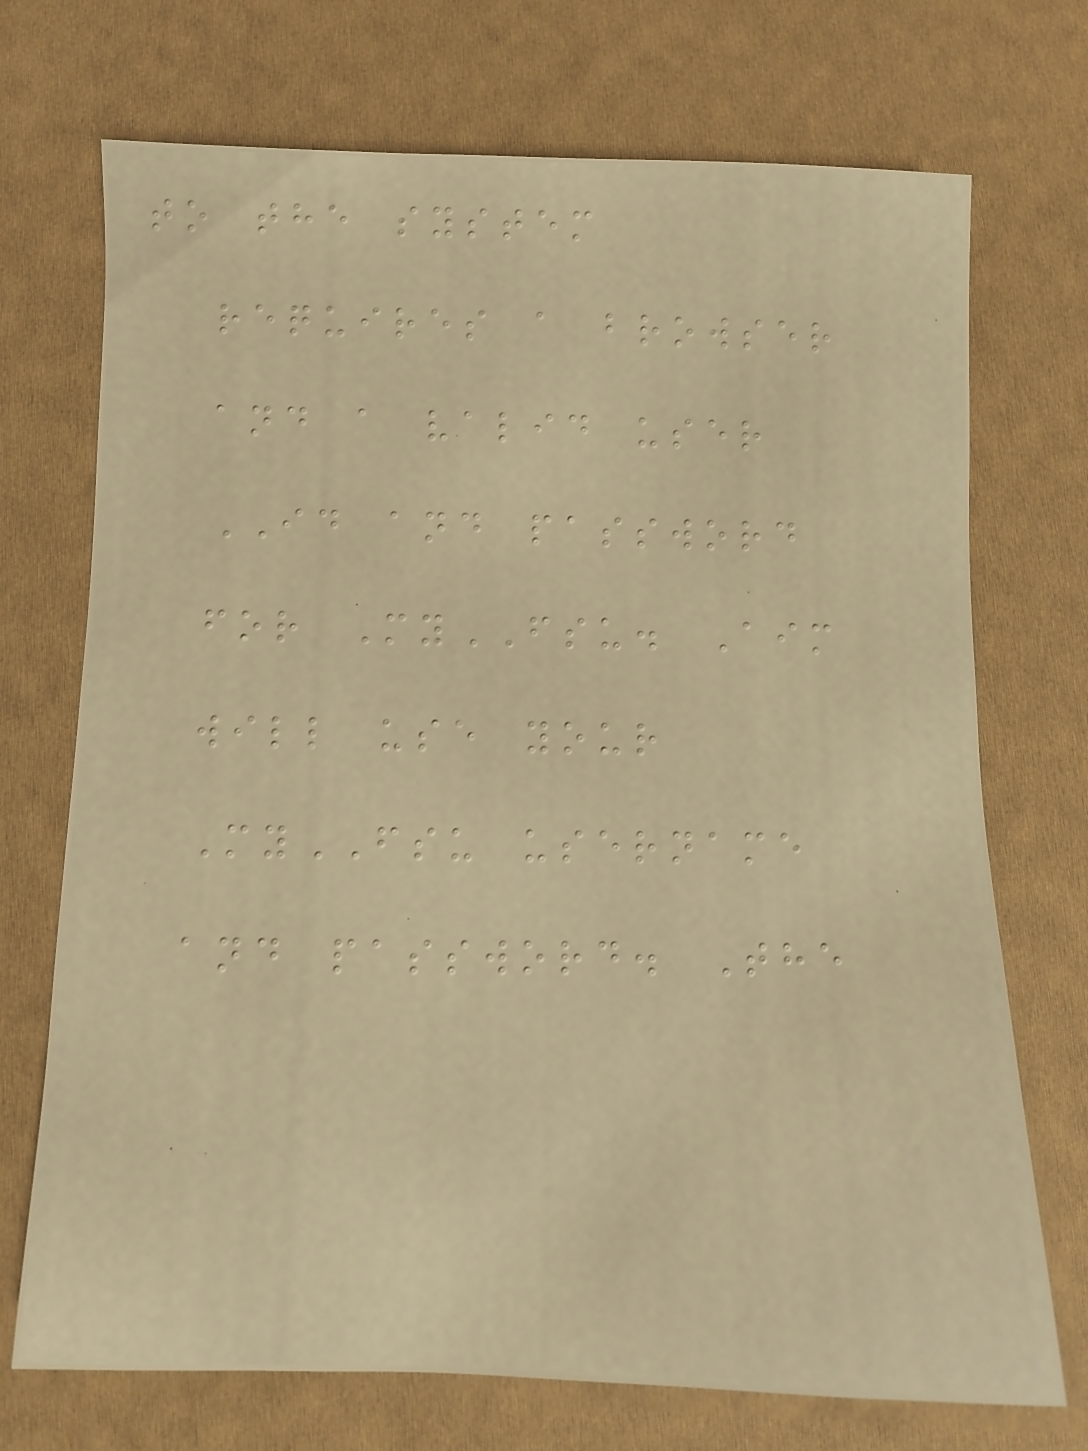to the system
requires a browser
and a valid user
ID and password
for MyFSU. Aim
will use your
MyFSU username
and password. The
